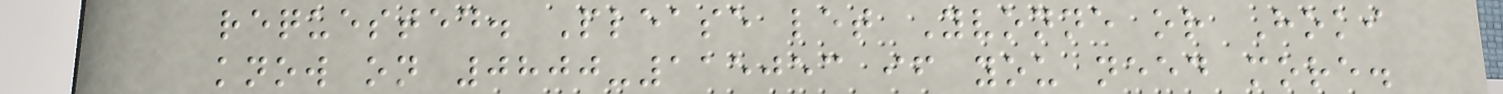requested. Please let Yvonne or Hoki
know on 0800-115053 if you need more.
